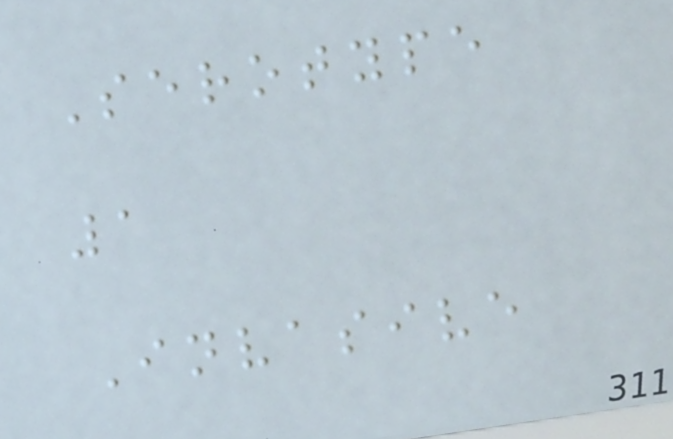Serotype
1
Invasive
